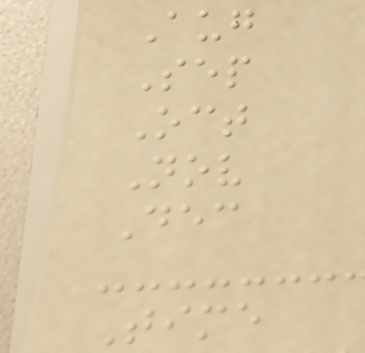Aug
Sep
Oct
Nov
Dec
Time
